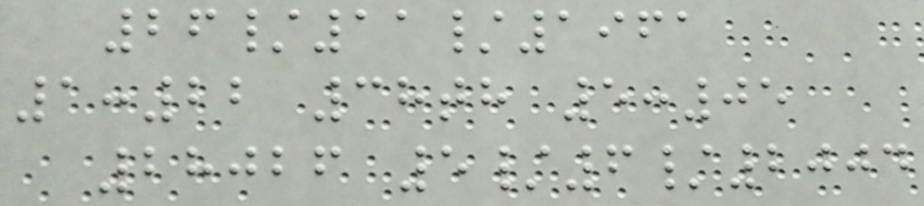26/11/1961
1:22 38th 5:05
28026 5/6/2004
